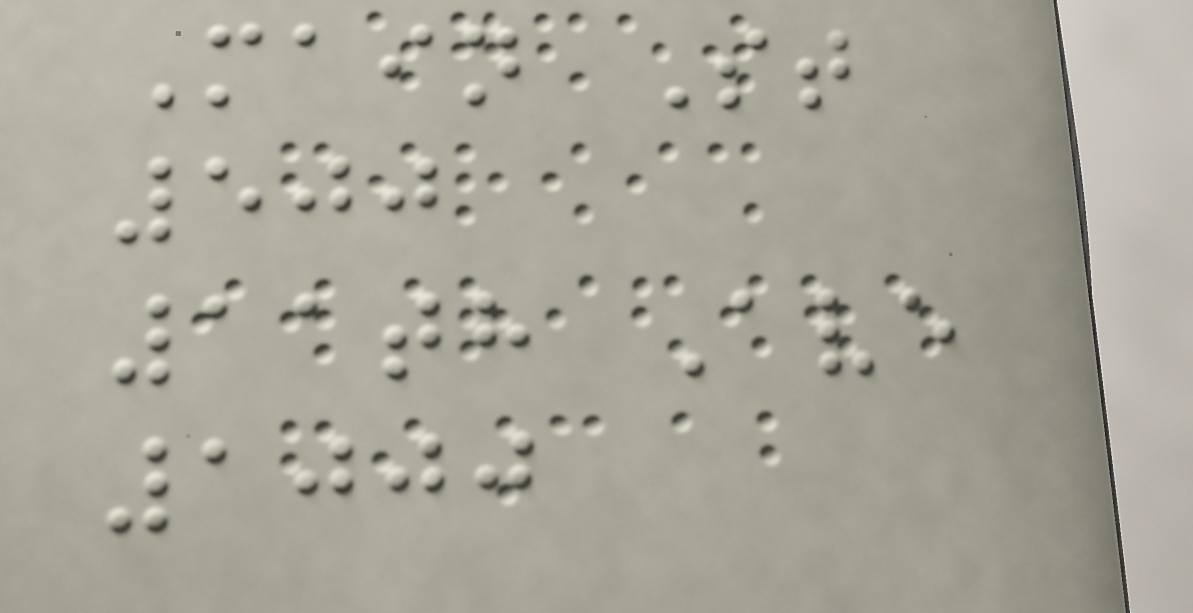Main St
500
11th Ave
1000
